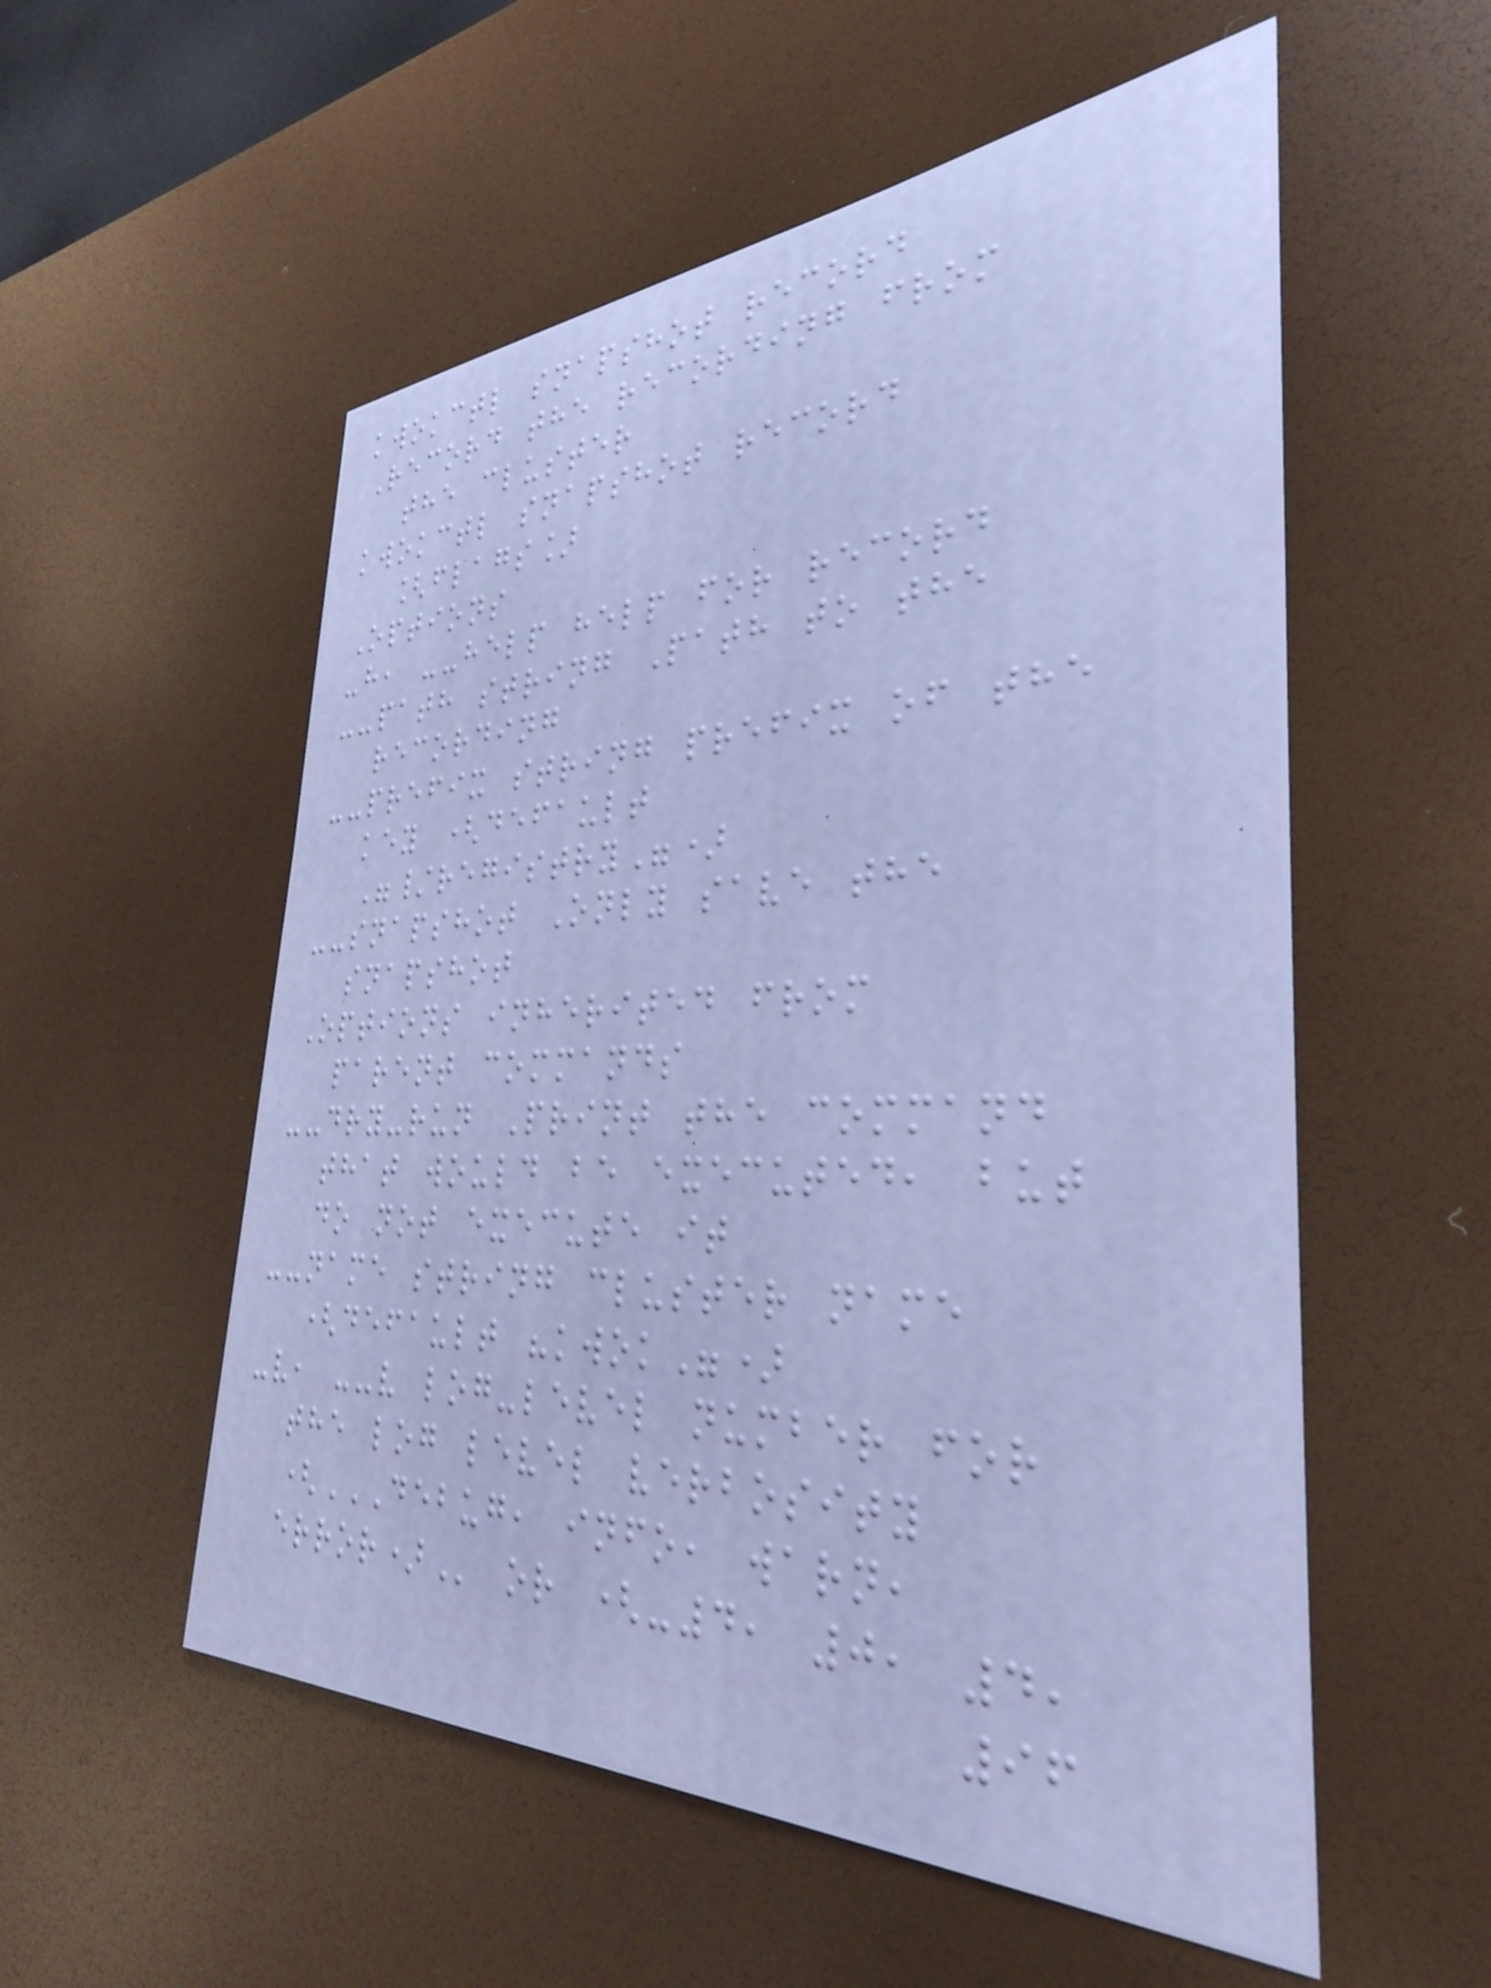kwokctl snapshot record
Record the recording from
the cluster
kwokctl snapshot record
[flags]
Options
-h, --help help for record
--path string Path to the
recording
--prefix string prefix of the
key (default
"/registry")
--snapshot Only save the
snapshot
Options inherited from
parent commands
--dry-run Print the command
that would be executed, but
do not execute it
--name string cluster name
(default "kwok")
-v, --v log-level number for
the log level verbosity
(DEBUG, INFO, WARN,
ERROR) or (-4, 0, 4,
96
